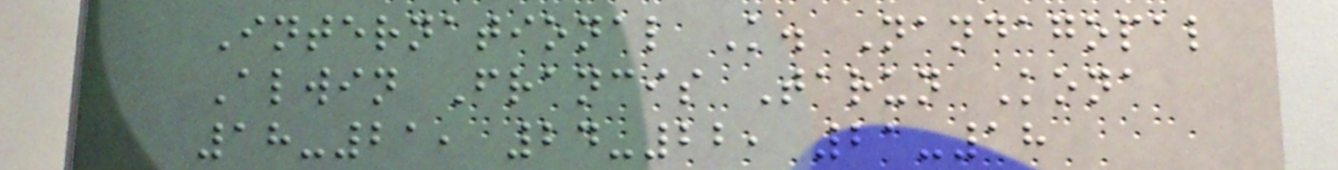International K. Nandagopal
Alwin Francis Tarun Kona
18-21, 24-22, 21-18
